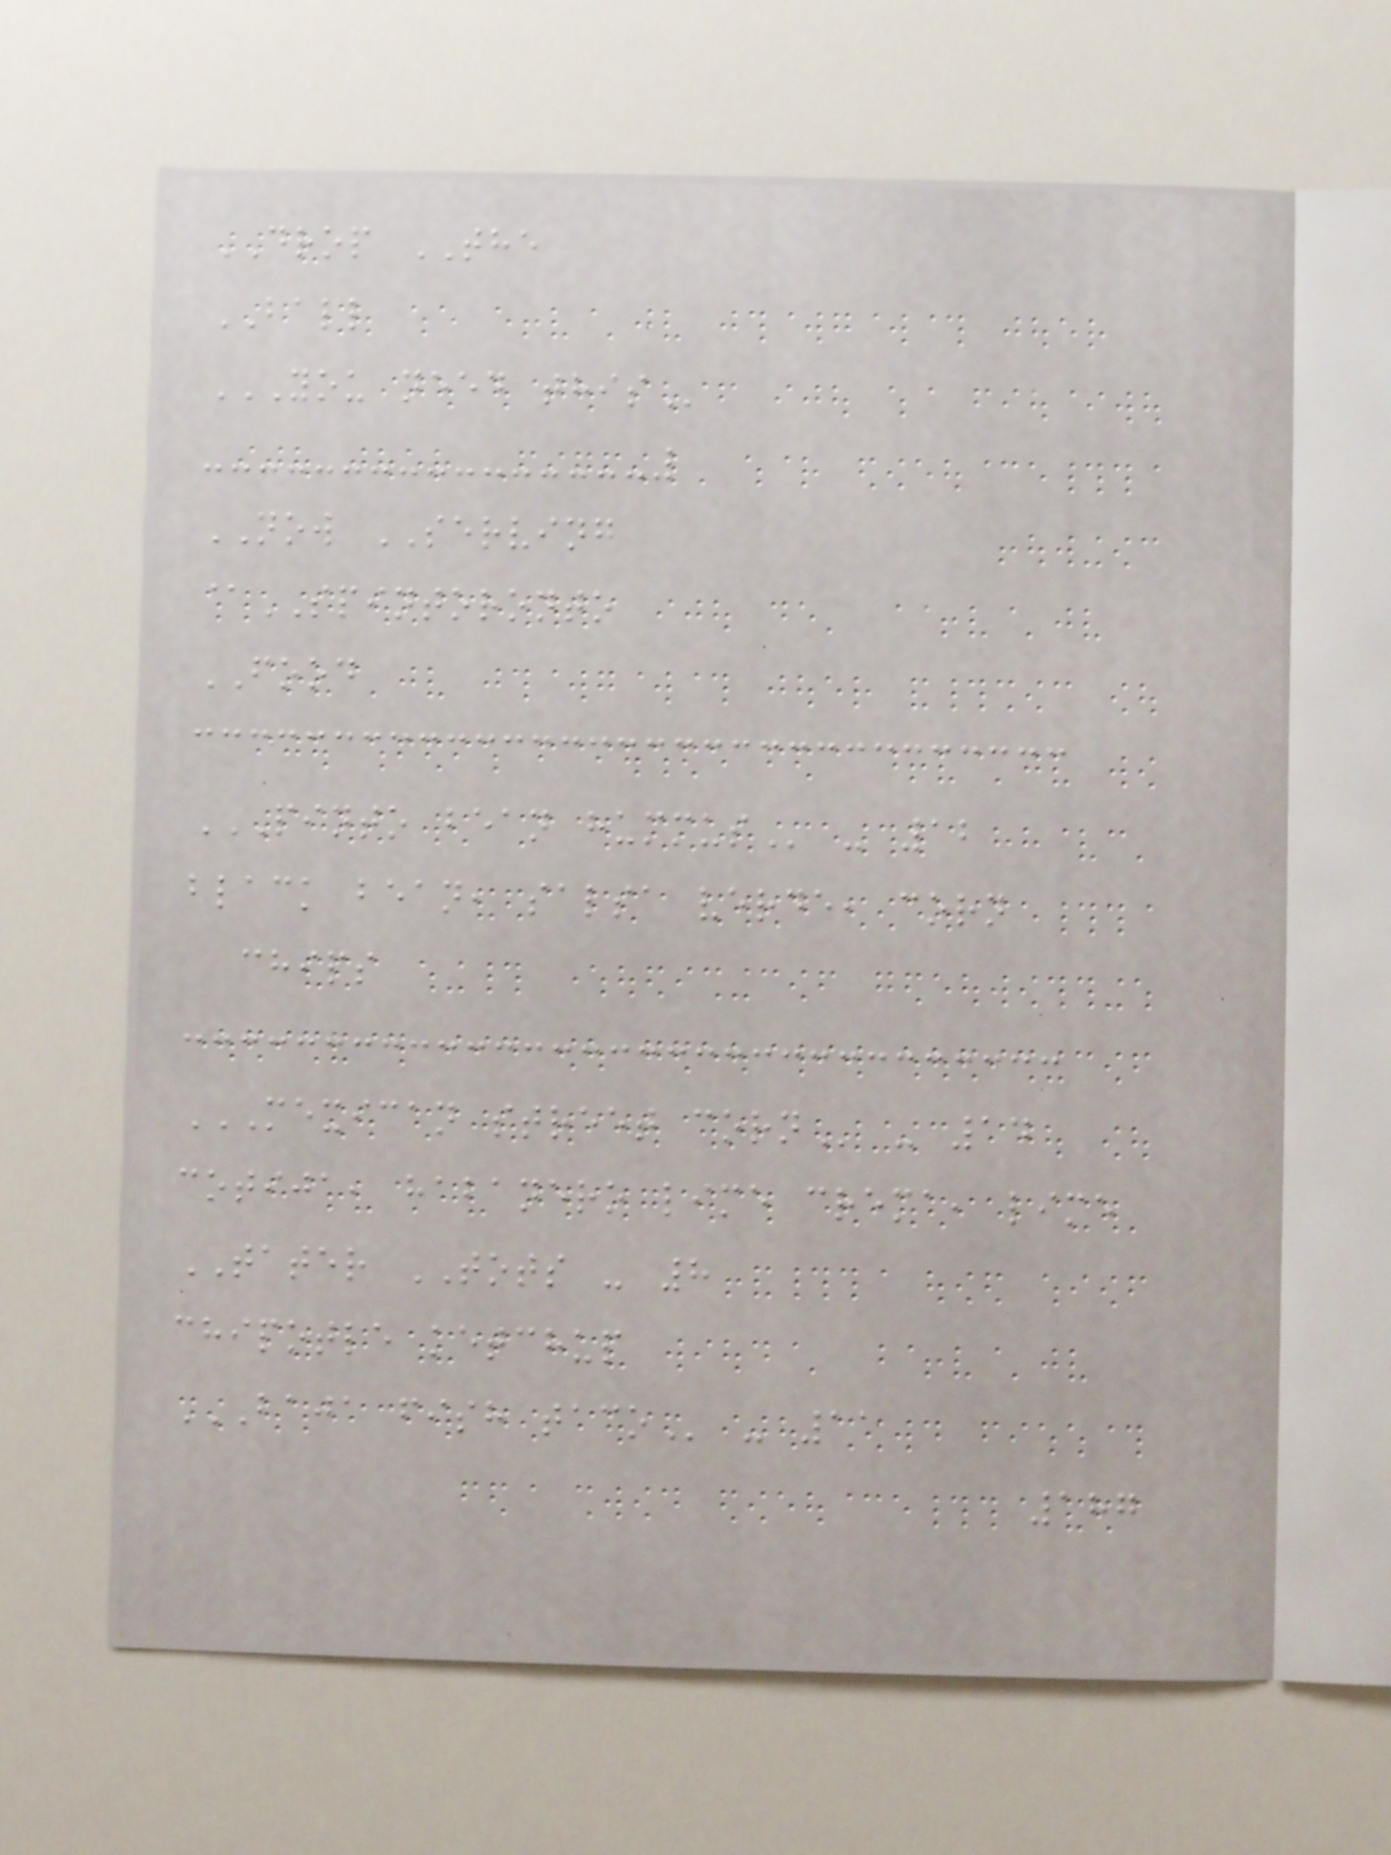DROP THE
BALL
YOU NEED THIS
NOW SERVING
@SPINTORONTO
FOOD
PINTO BEAN HUMMUS - 12
black bean, salsa verde, corn
chips
MEXICAN STREET CORN - 14
cotija, habanero lime crema, lime
TATER TOTS - 8
chipotle ketchup
BAJA FISH TACO - 11
187
